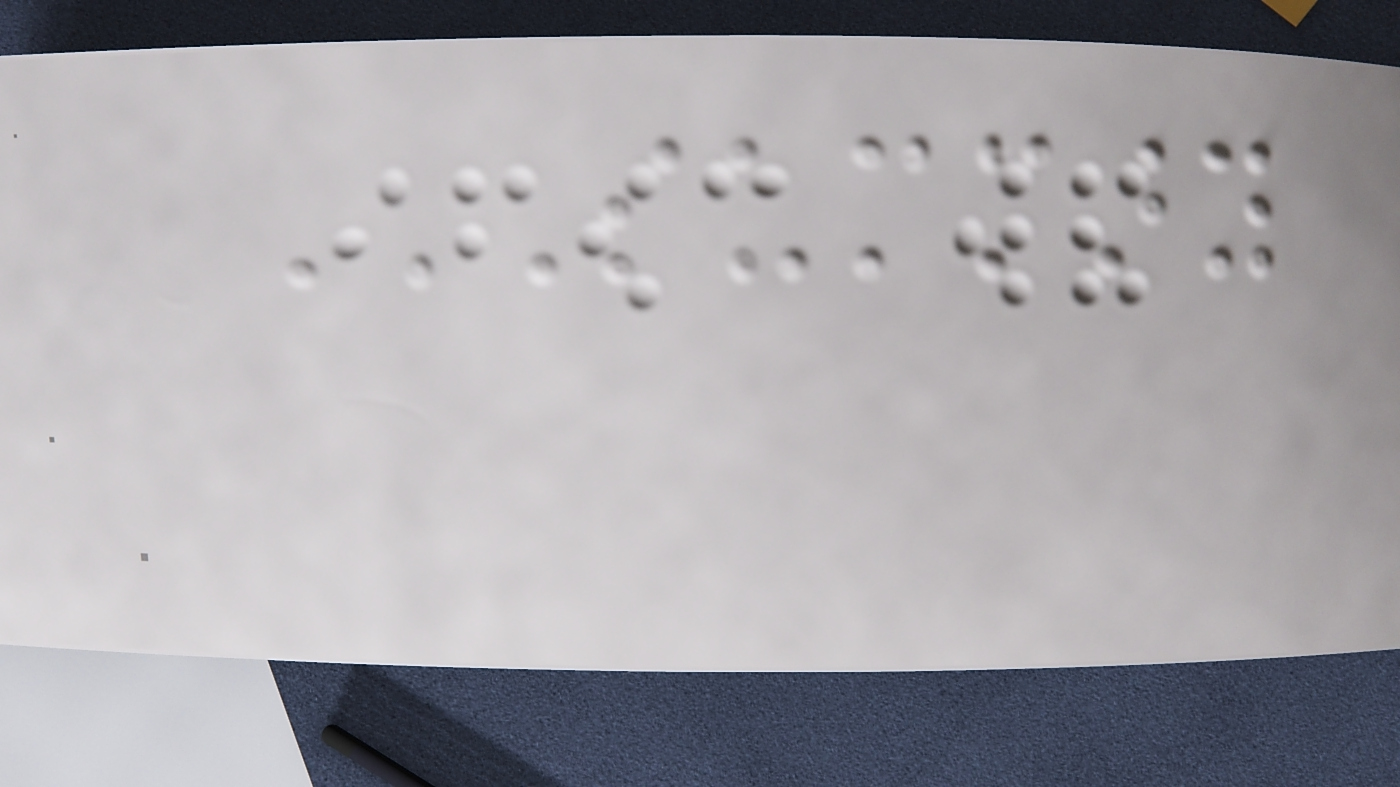SUMMARY
